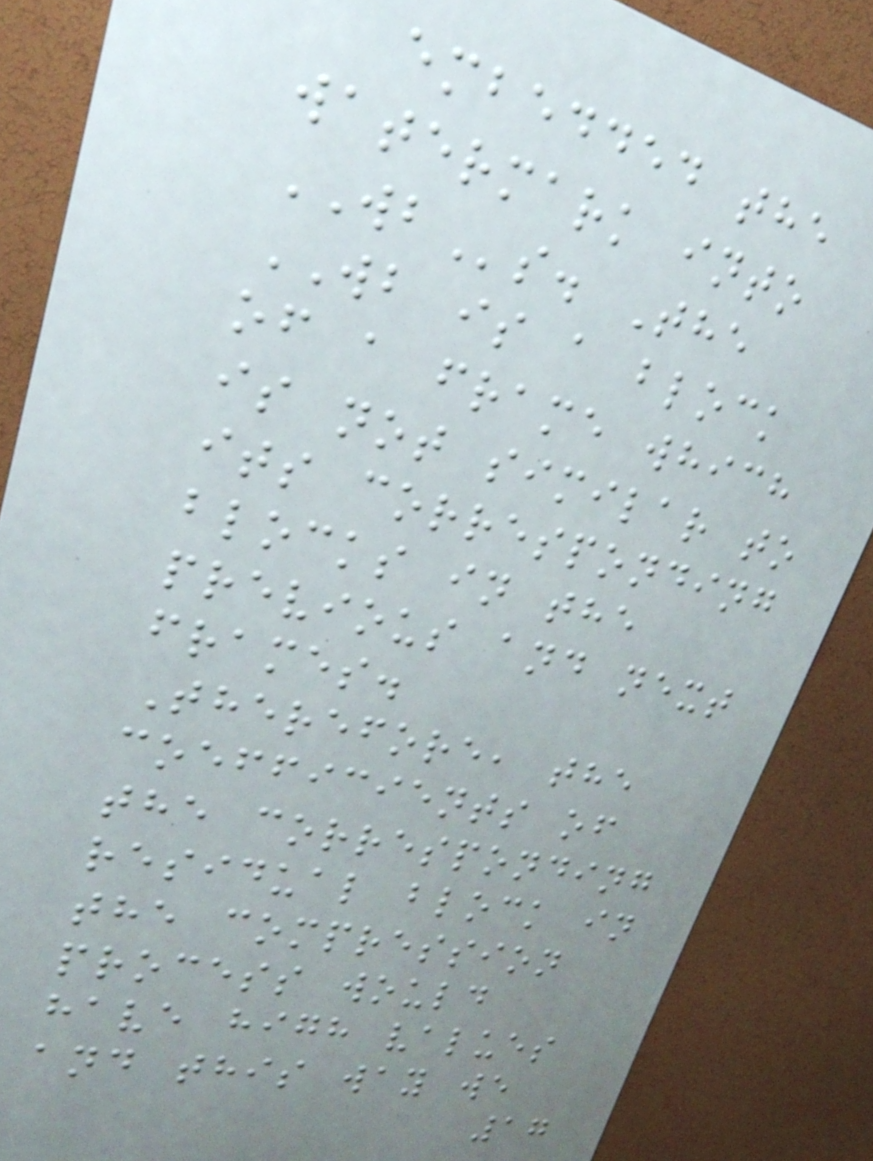embedded the
watermark into
WBs. The
WB is a block
of a frame which
is not similar to
its corresponding
blocks in the
previous and next
frames.
Therefore, the
coefficients of
the corresponding
residual block in
the compression
process would
have high values
and this way we
17
